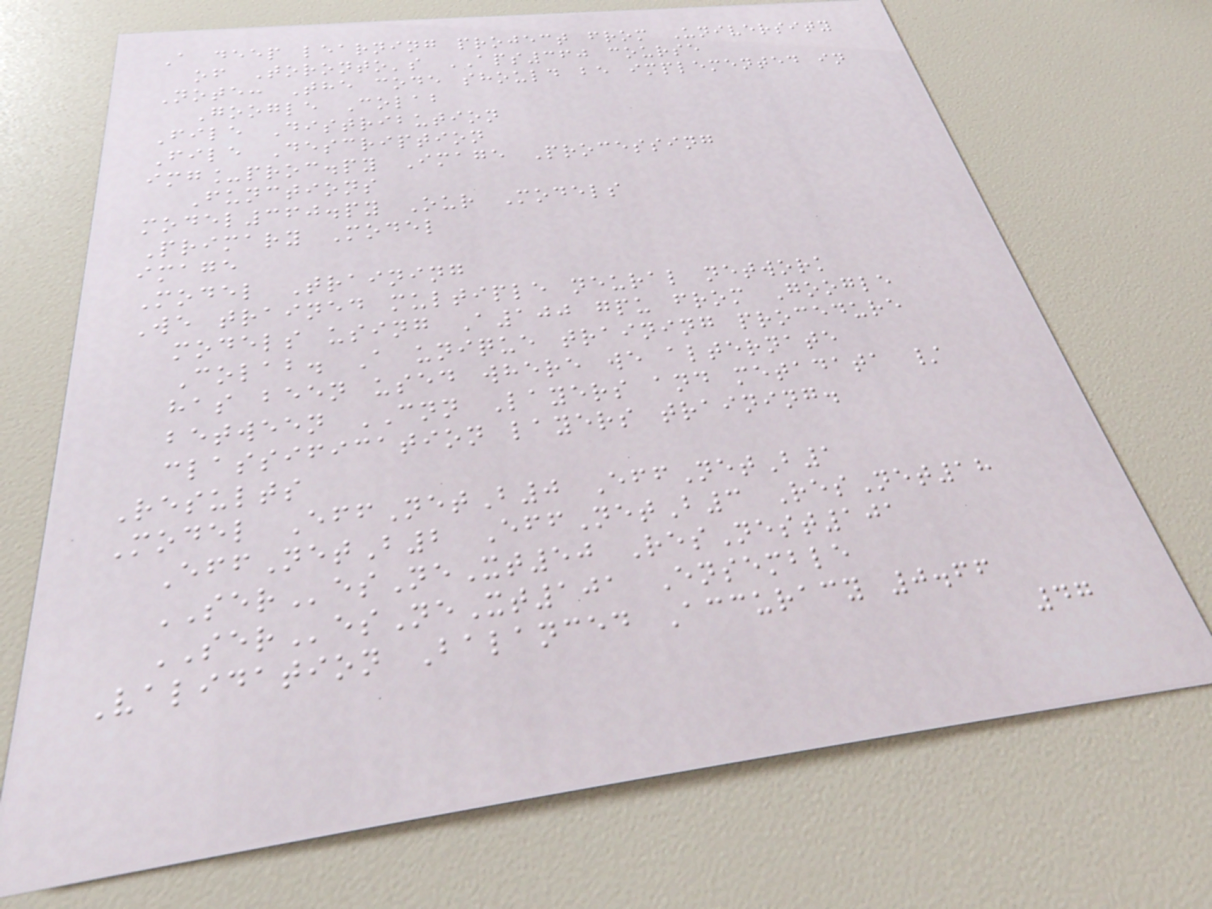A deep learning project from University
of Toronto's APS360 course
Note: The code should be implemented in
Google Colab
File Distribution
File Description
img_proc.py Image Processing
Functions
model360.py Our Models
Primary Model
image
Model Training
We trained multiple neural network
models using A100 gpu from Google
Colab. A unique training procedure
has been used where we alternate
between CNN Layers and metadata /
classification layers training.
Results
Model EffNetB0 EffNetB1
EffNetB2 EffNetB3 ResNet18
SEResNeXt50 ResNest101
SEResNeXt101 Ensemble
Validation Balanced Accuracy 0.66
47
